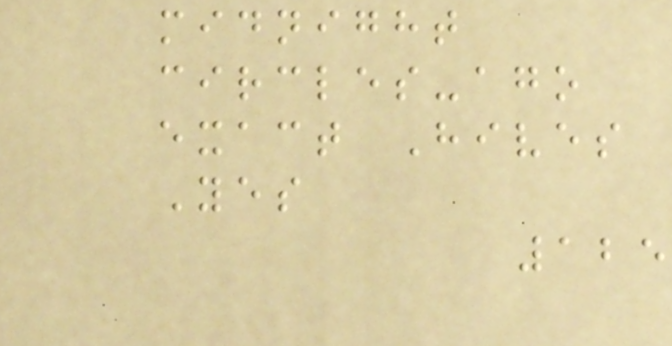midnight
circles-ago
exact Hives
Yes
125
